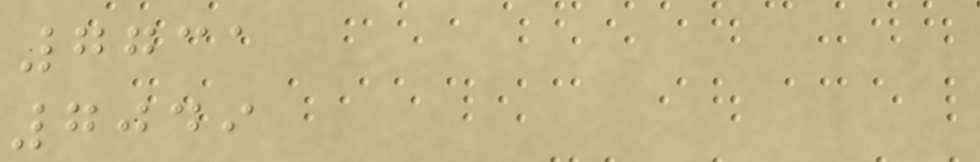7731
7049
